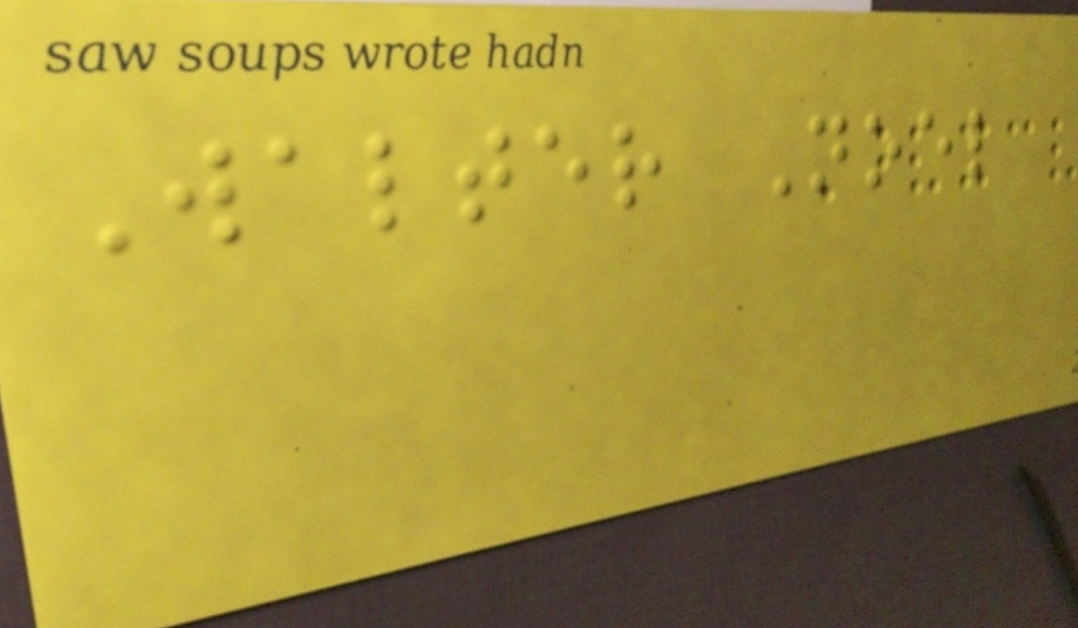Walter Noel
